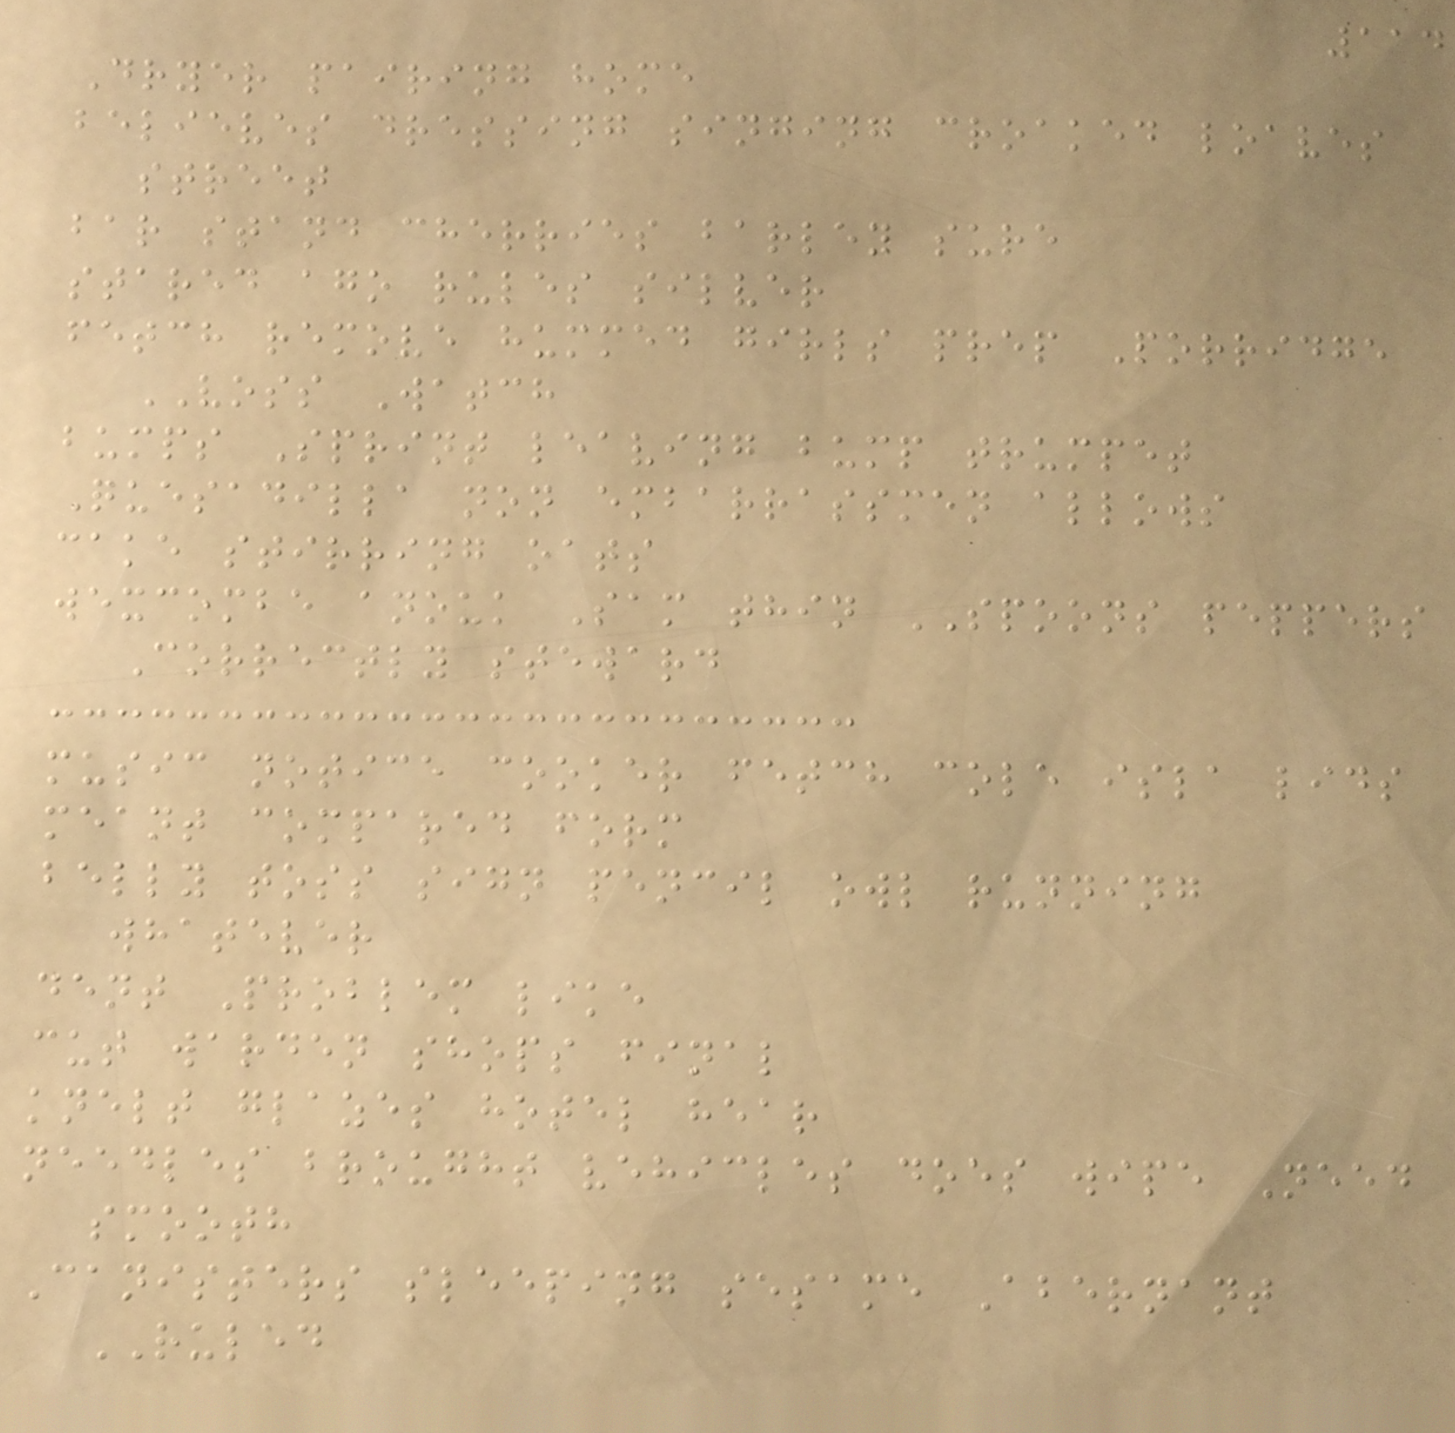114
Dryer pairing home
believes dressing singing croaked loaves
street
bar stand cherries barley sure
stared ago rules silver
fetch remove hummed girls prep Porridge
VOSS Watch
bumps Sprint leaving bump trumpet
Quesadilla non embarrassmen allows
cake stirring oats
wexcombe anouk Sam thin SPOONS peppers
Correctly steward
music notice cooker fetch cole isla lids
meant compared form
belly toss sign pencil owl running
whatever
dent Problem like
cut warden shops final
knelt glazes hotel hear
needles brought vehicles does wipe Need
smooth
Canisters sleeping sesame Abernant
RULED
